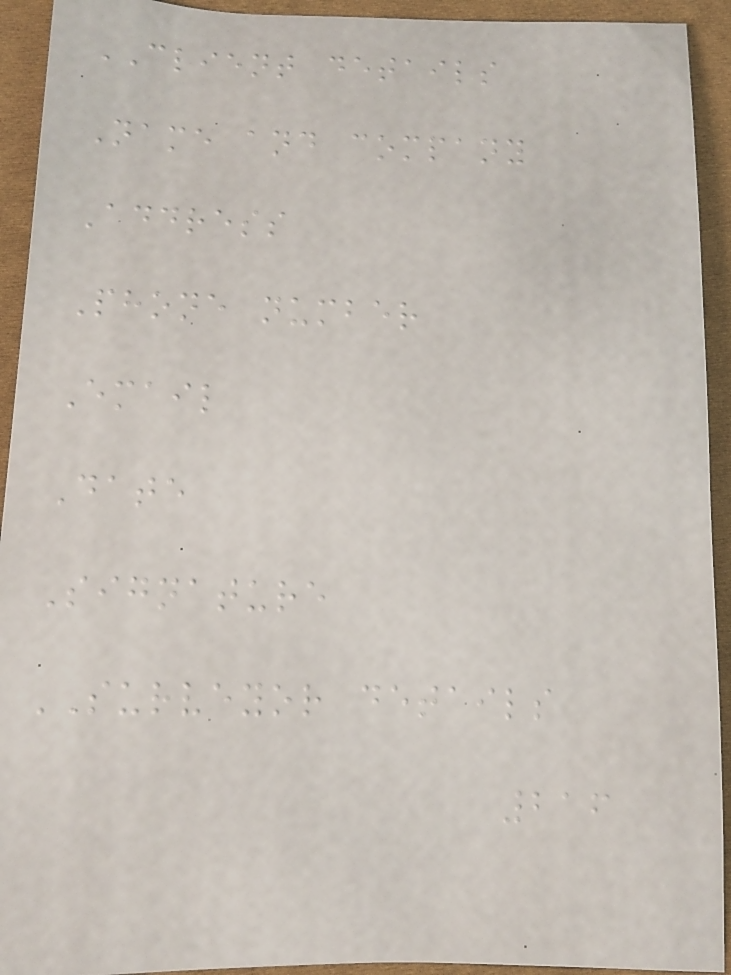CLIENT details
Name and company
Address
Phone number
Email
Date
Signature
SURVEYOR details
216
